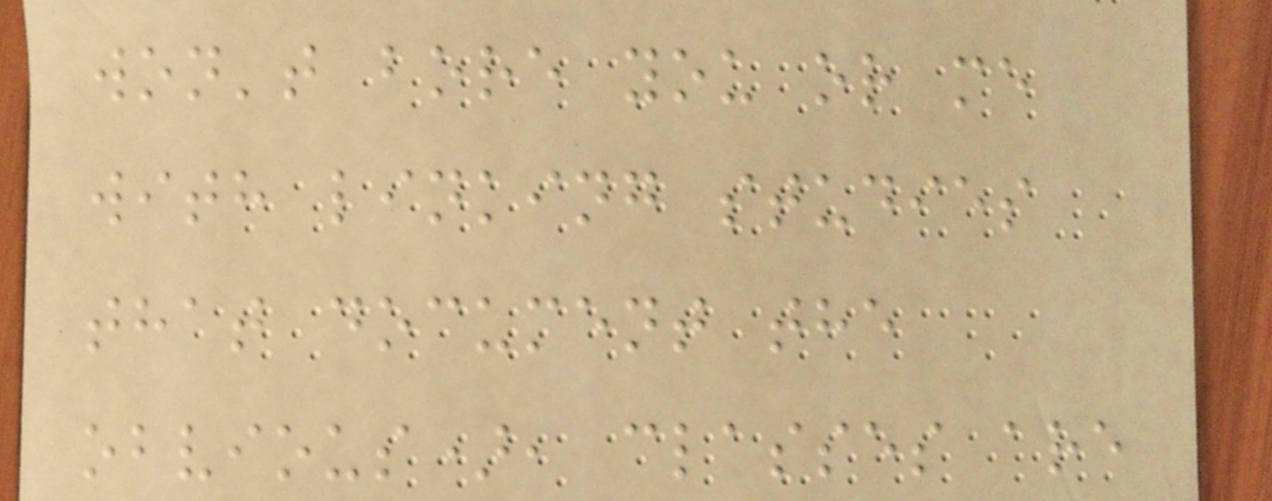won't bore you or me
with linking studies
that document the
obvious), classes are
